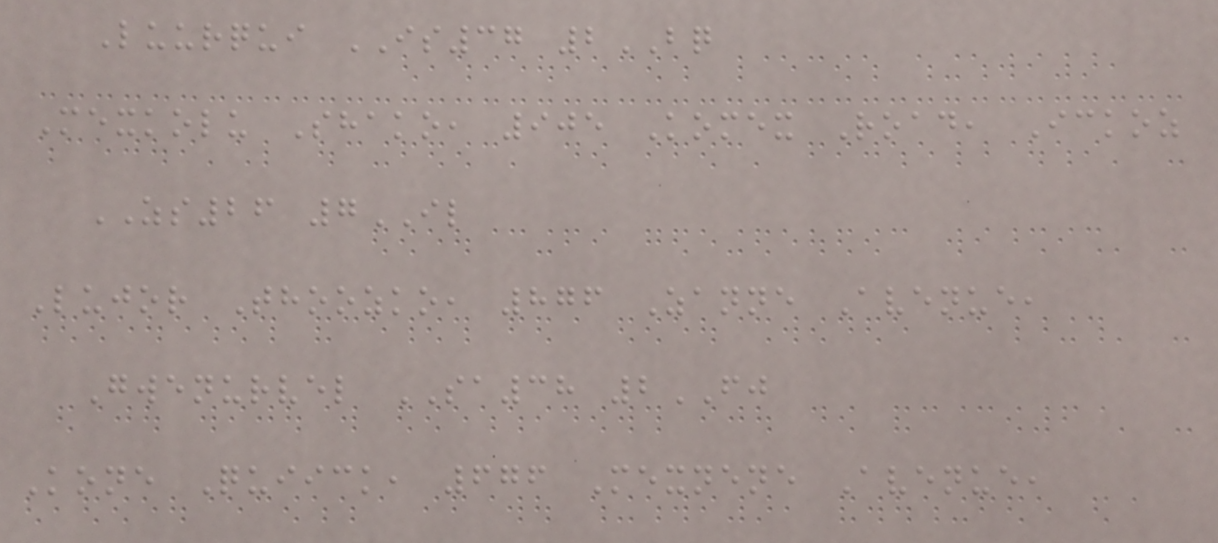Luurqui IS37 2BQ
Mexkolu Shako, 905 Komex Road, Ickoz
ZS26 7IL
Lujor Thoozko, 876 Zanne Avenue,
Gwenurvel SA38 2FJ
Kone Quiick, 676 Mexnene Avenue,
